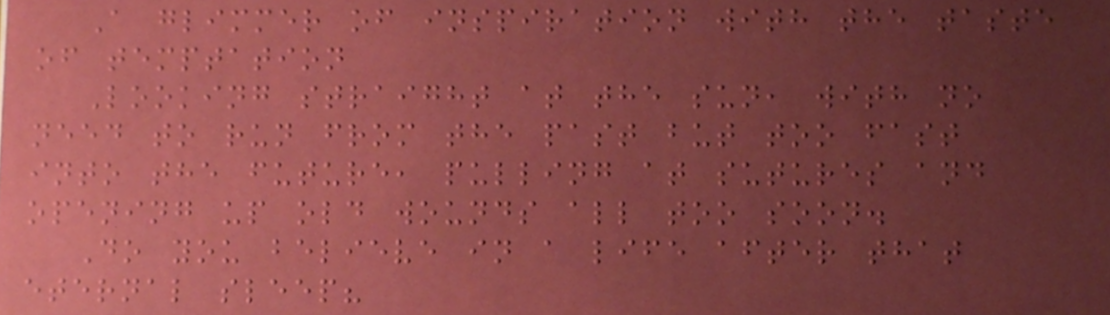A glimmer of inspiration with the taste
of temptation
Looking straight at the sun, with no
need to run from the past but too fast
into the future, pulling at sutures and
opening up old wounds all too soon.
Do you believe in a life after that
eternal sleep?
